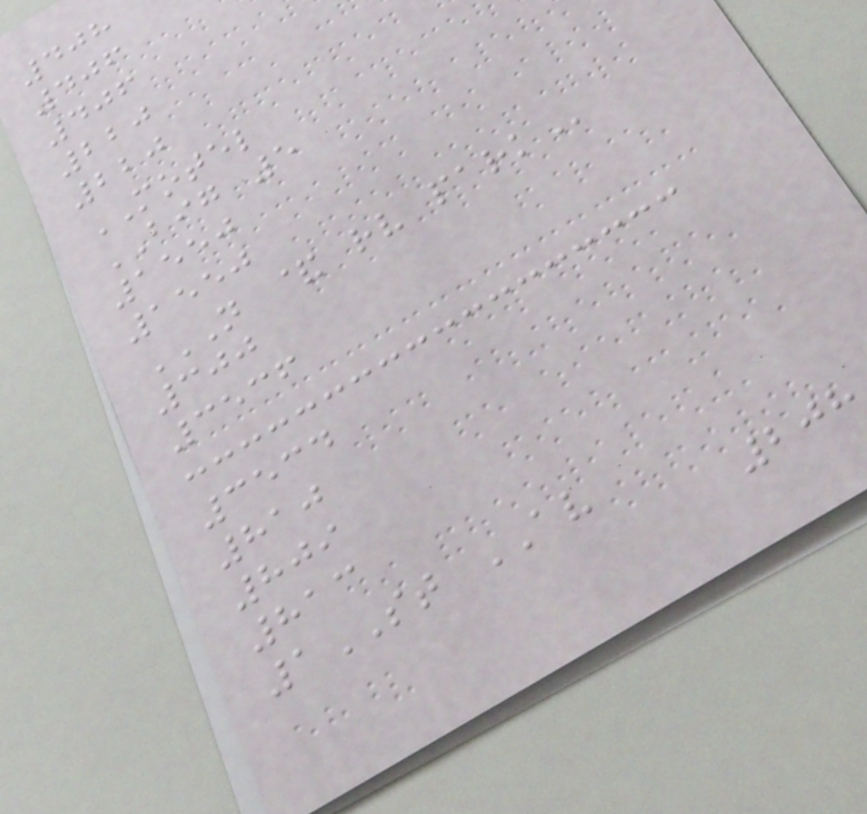408
406
406
220
220
MOTEL
BIG 5
1550
1550
N & RV PARK
300
3536
3534
810
809
813
1ST AV
208
